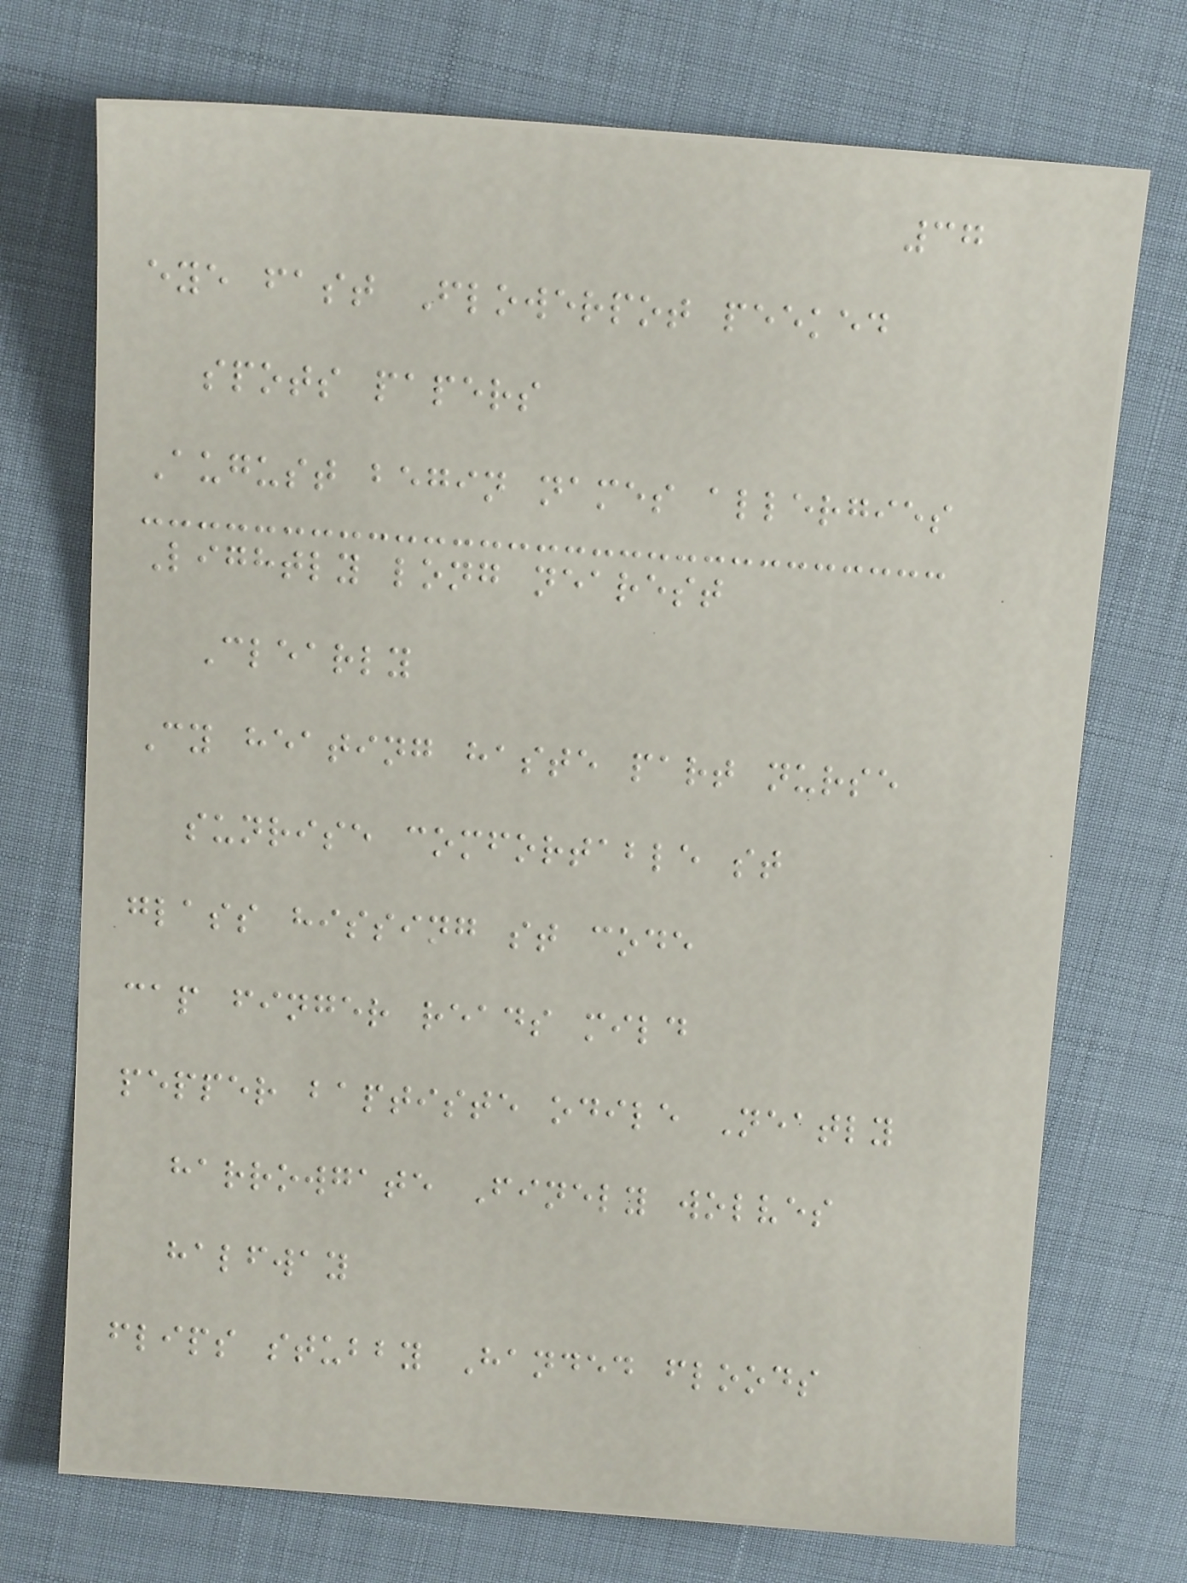37
eye fast Flowerpot peeked
spots papers
August begin names allergies
Lightly long nearest
Clearly
Cy heating haste part nurse
sunrise comfortable st
glass hissing st code
cap finger reads mild
pepper baptiste odile Neatly
harrowgate Finely wolves
halfway
flips stubby Handed floods
